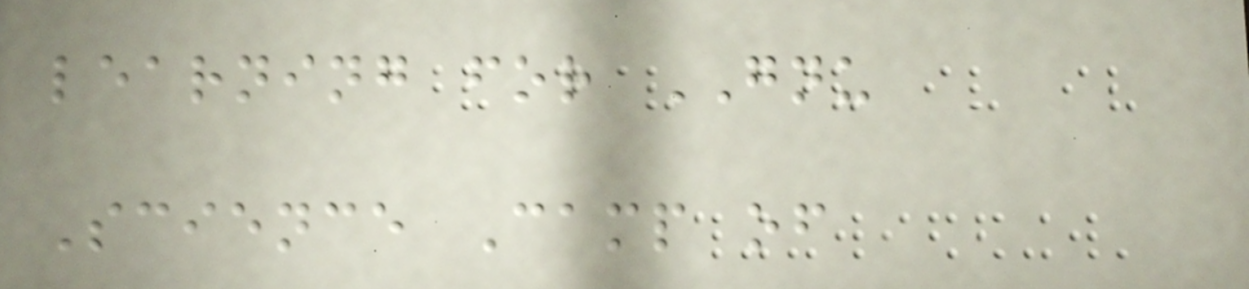learning for GNU
Science Camp of
